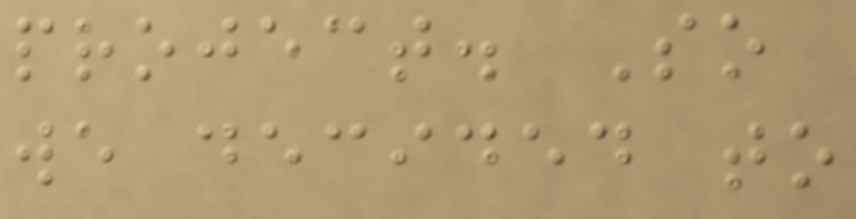project. So
we decided to
